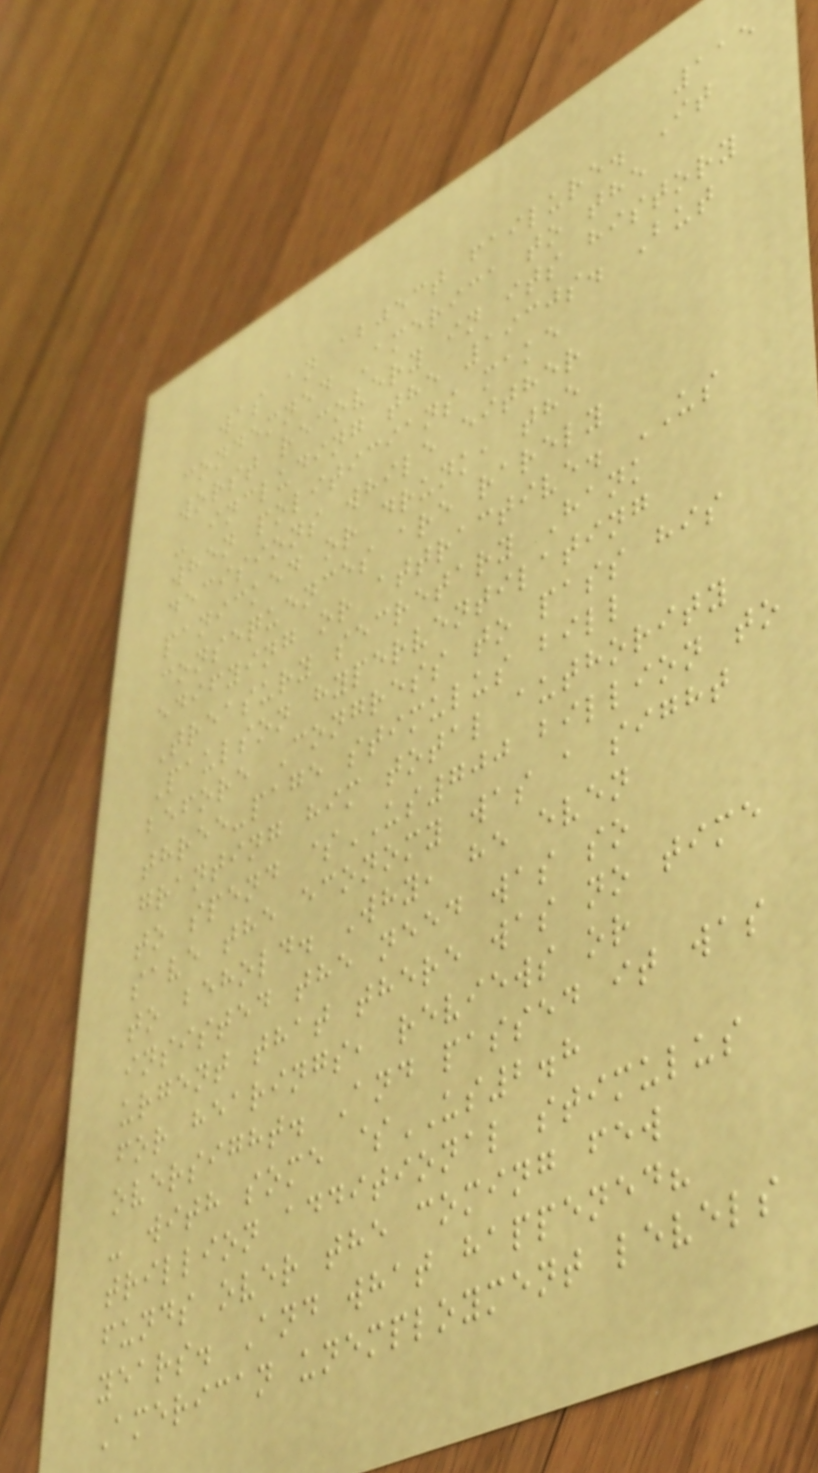115
was an abject failure. It
condemned America to the
worst recovery in its history
- including the 1930s. But
when politicians make
decisions while either
panicked or drunk, the
consequences are rarely
edifying or attractive. US
Treasury secretary Hank
Paulson hyperventilating
before Congress to pass his
three-page stimulus bill
granting him total authority
to spend $US700 billion to
save the economy was a sight
to behold. Why, he even
insisted the need was so
urgent that there was no time
for hearings, reviews or
oversight. And passed it was
- with some $US2.8
trillion additional stimulus
funds over the coming few
years. And what happened?
American unemployment levels
